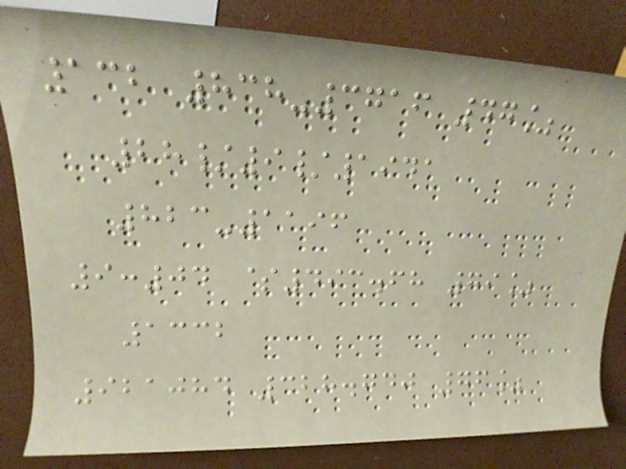132 838-3716 47%
28/9/1941
823-1196
9:04 $493.68 79%
1332
921084 328.740 76%
